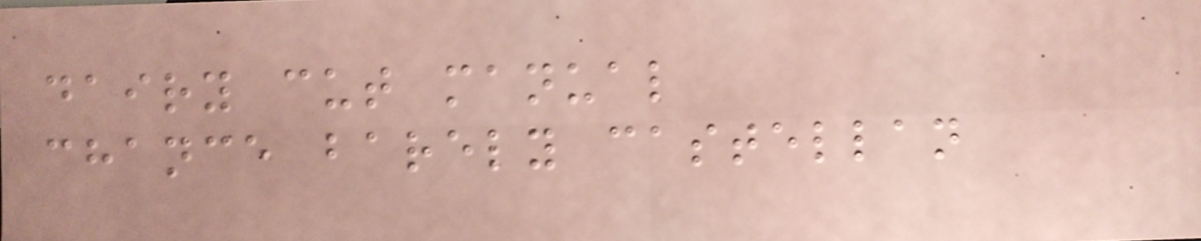dairy cut manual
chance barely castellan
